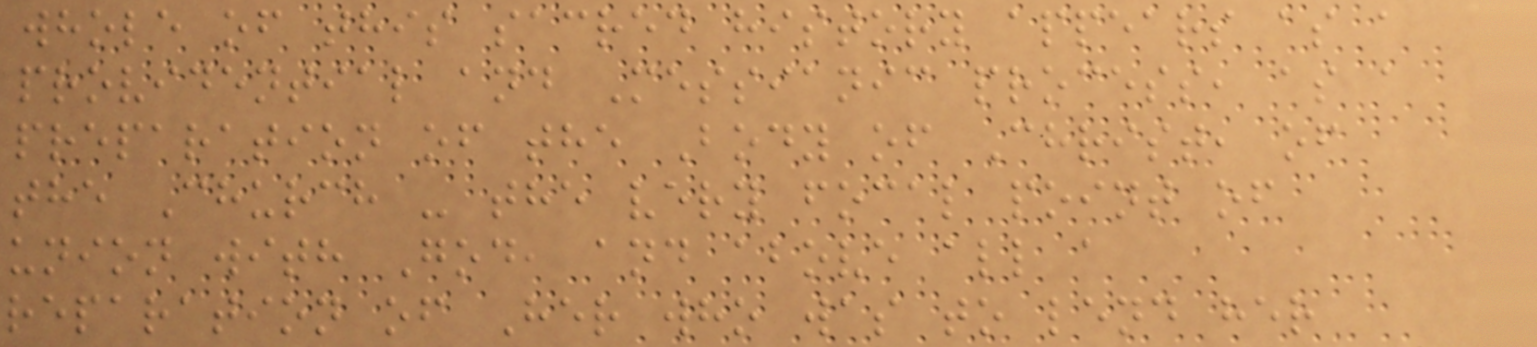whole of this sacred history appears as a
providential and Messianic process, as a
preparation of the Body of Christ, of
the Church - the very focal point of
union with God, and above all a
reparation of Her who was to lend her
